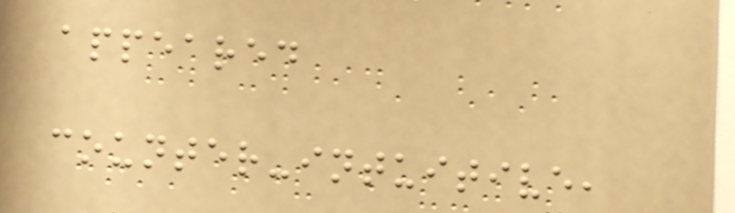appeared
counter-intuitive,
